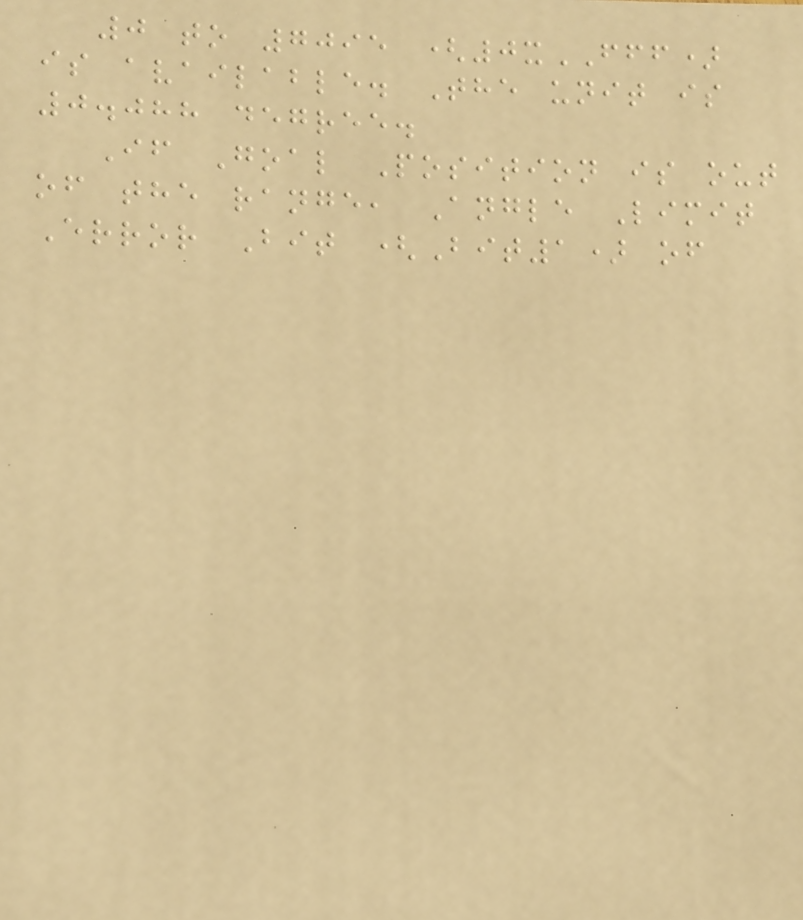0 to 7095 (0xFFF)
is available. The unit is
0.088 degree.
If Goal Position is out
of the range, Angle Limit
Error Bit (Bit1) of
